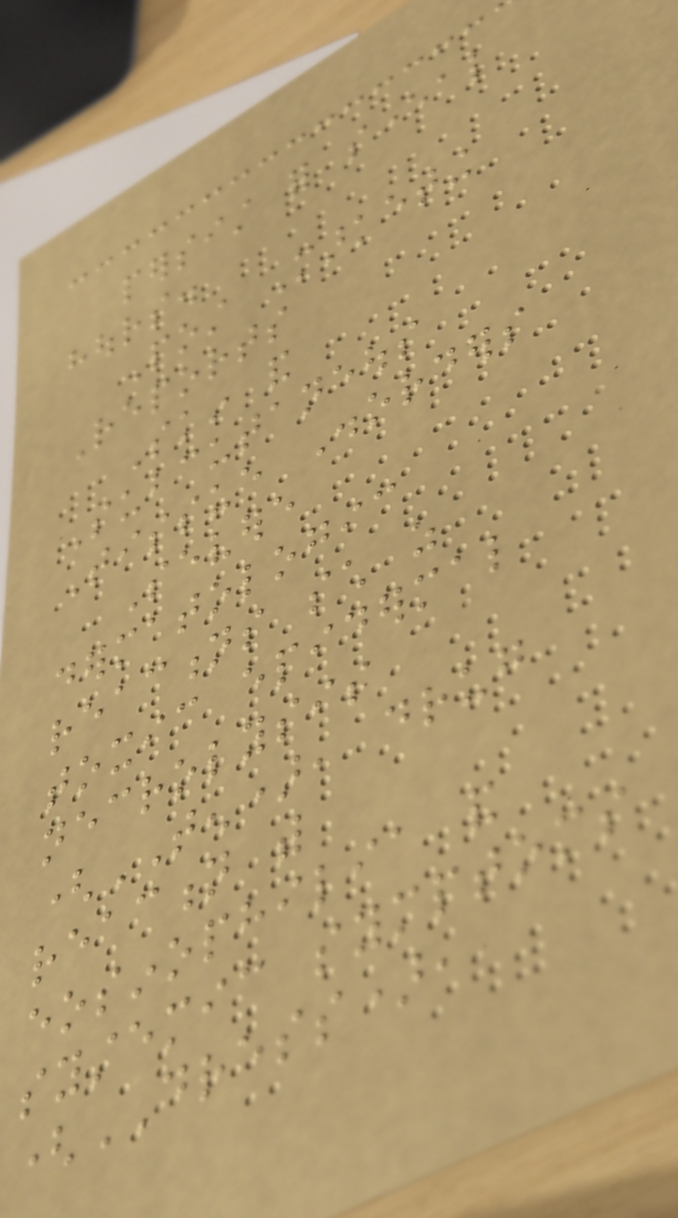persist for several
hours.
Post Marketing
Reports
Skin and
Subcutaneous
Tissue Disorders
Severe
dermatologic
reactions such as
toxic epidermal
necrolysis
(TEN), drug
reaction with
eosinophilia and
systemic symptoms
(DRESS),
